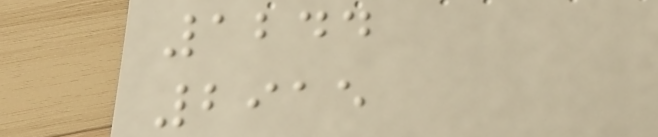1244
2915
